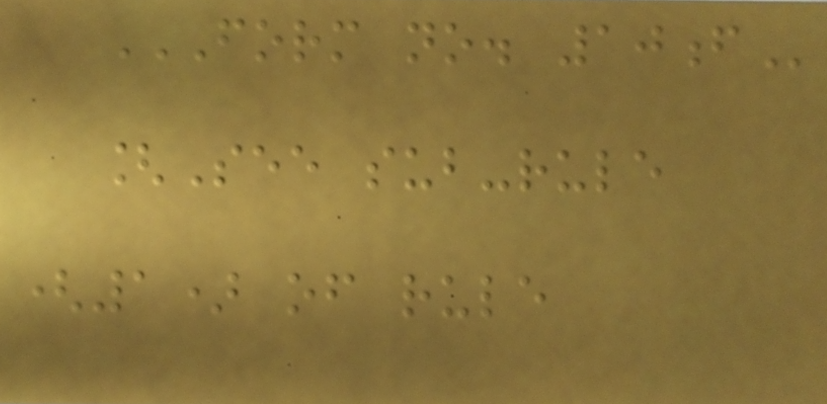FORM NO. 10F
[See sub-rule
(1) of rule
